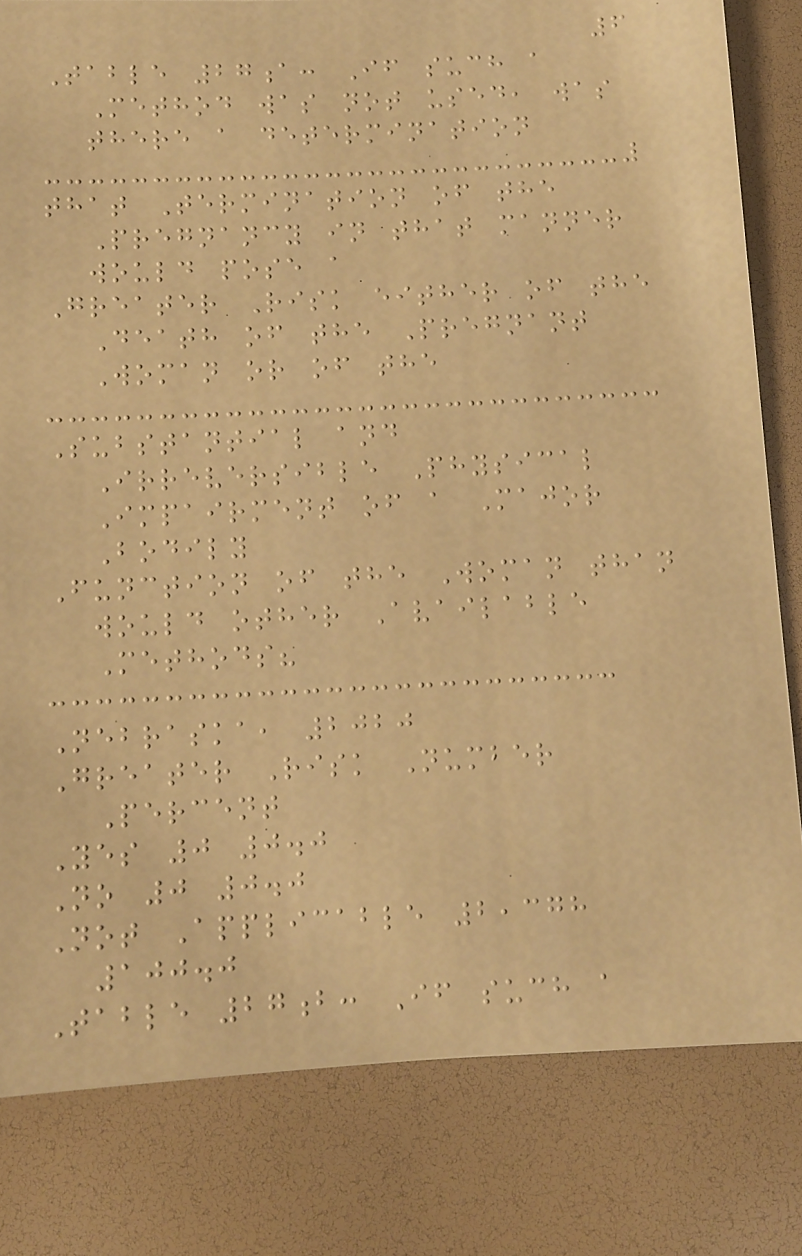6
Table 27a: If such a
Method was not used, was
there a determination
that Termination of the
Pregnancy in that manner
would pose a
Greater Risk either of the
Death of the Pregnant
Woman or of the
Substantial and
Irreversible Physical
Impairment of a Major
Bodily
Function of the Woman than
would other Available
Methods?
Nebraska, 2020
Greater Risk Number
Percent
Yes 0 0.0
No 0 0.0
Not Applicable 2,378
100.0
Table 27b: If such a
